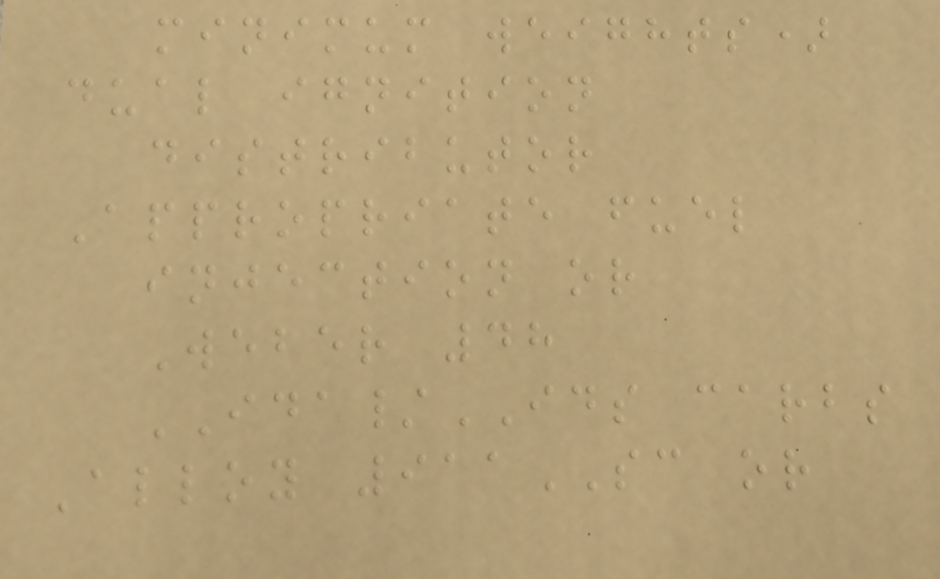minimum weights)
dual ignition
distributor
Appropriate fuel
injection or
Weber 48
IDA/IDS carbs
Alloy 911SC or
